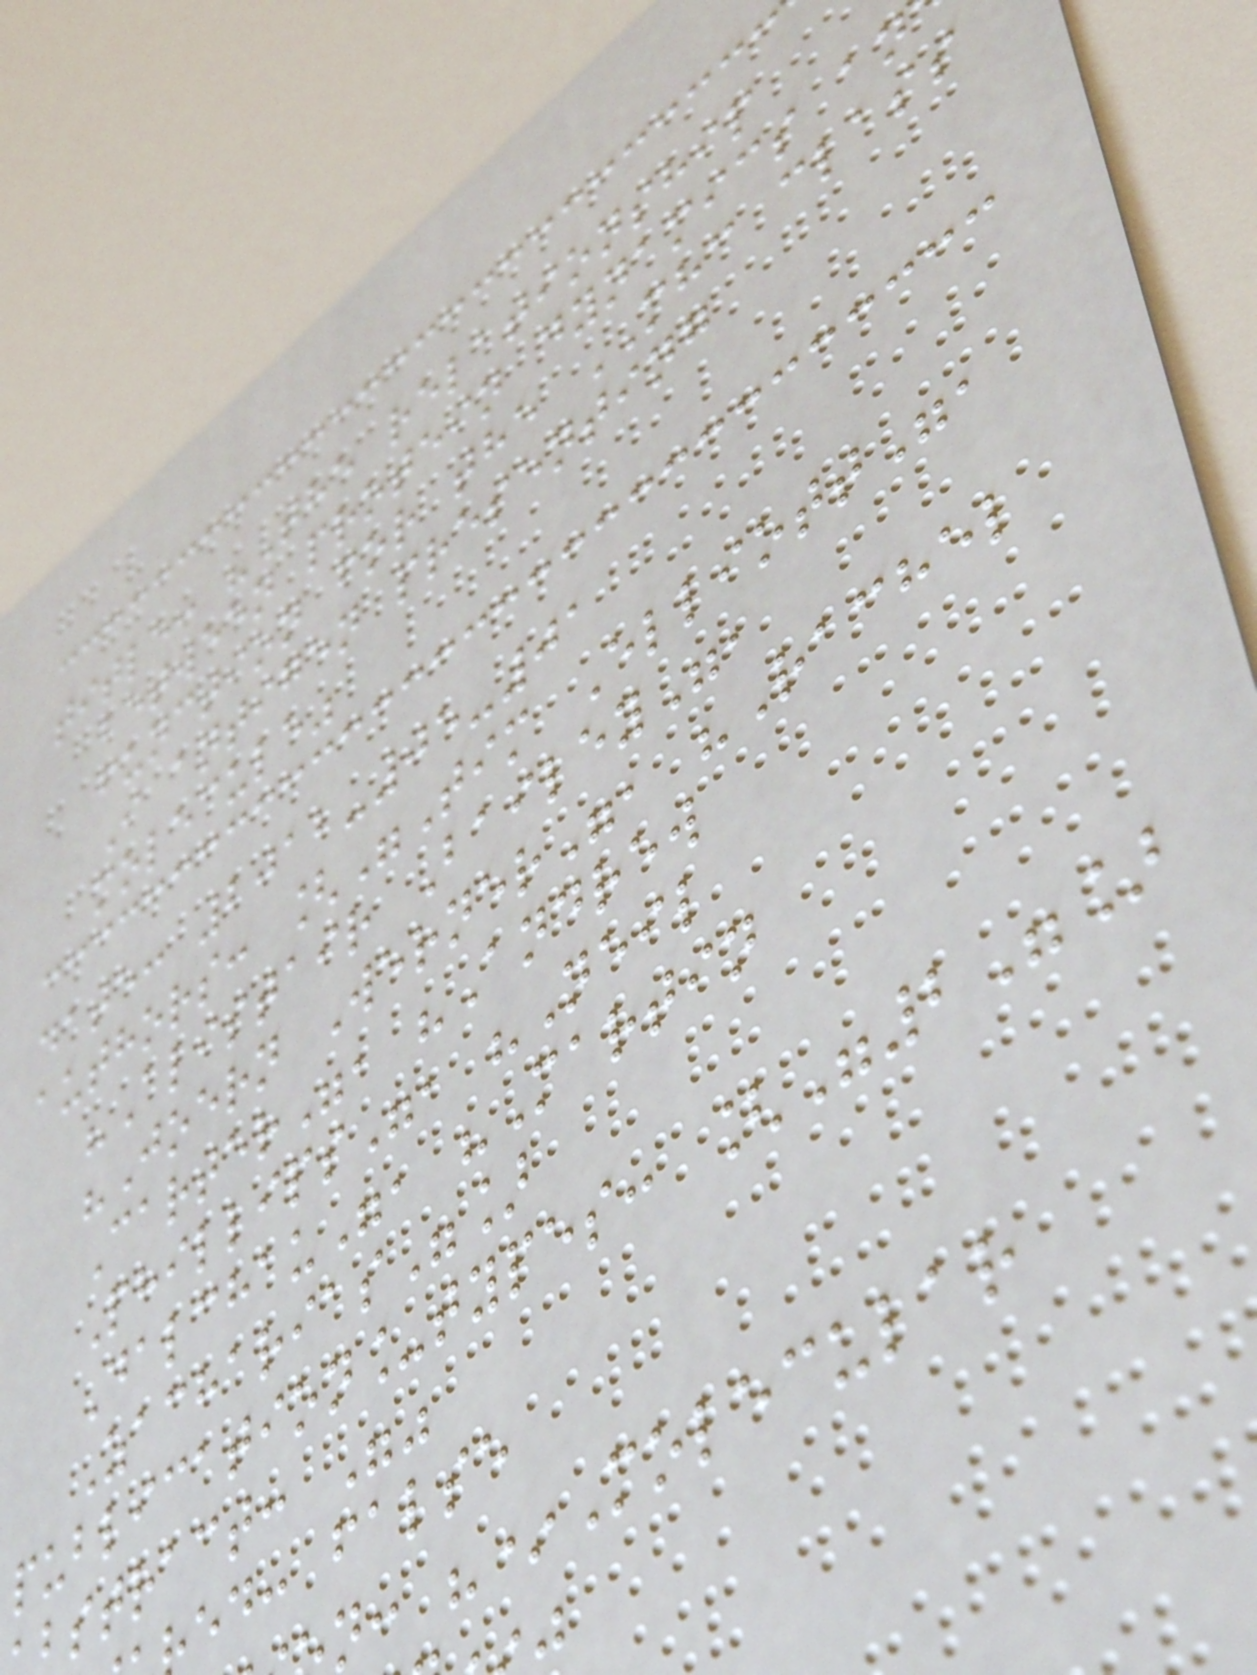title: "The relationship
between protein dynamics an
function for the MHC class
I antigen presenting
molecule"
date: 2012-05-01
authors: ["Tim Elliott",
"Alistair Bailey",
"Joern Werner", "Rachel
Carter", "Andrew
Phillips", "Neil
Dalchau", "Martin
Zacharias"]
publication_types: ["2"]
stract: ""
ed: false
n: "*Molecular
